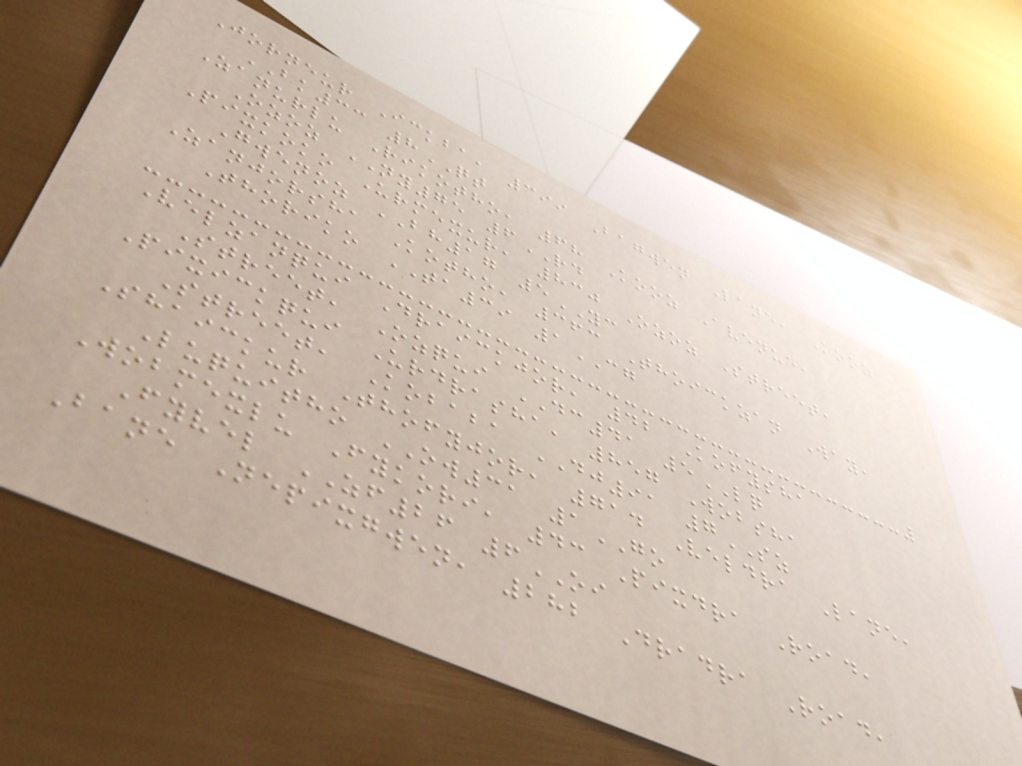Jorneur Ickba, 399 Bagwen Lane, Kooz
BK33 8QT
Zanurlu Rikotho, 68 Kooz Avenue,
Ozoz NY75 6RD
Pixkoko Urmexur, 830 Ozoz Street,
Gwenoz BH17 5YC
Zanjorsha Kotho, 363 Thoickzan Way,
Thoriko TA39 1CG
Velzanqui Draickjor, 42 Kofysha
Street, Ozqui DC41 5LQ
Pixickqui Urdrasha, 857 Wobsha
Street, Kobaba DJ91 7SZ
Shaickur Thofyjor, 714 Veldra Lane,
Luquitho OW31 1GO
Wobmexlu Fykori, 43 Pixdra Road,
Fyvel ZF26 6OI
Bane Nepixgwen, 282 Dradra Road,
